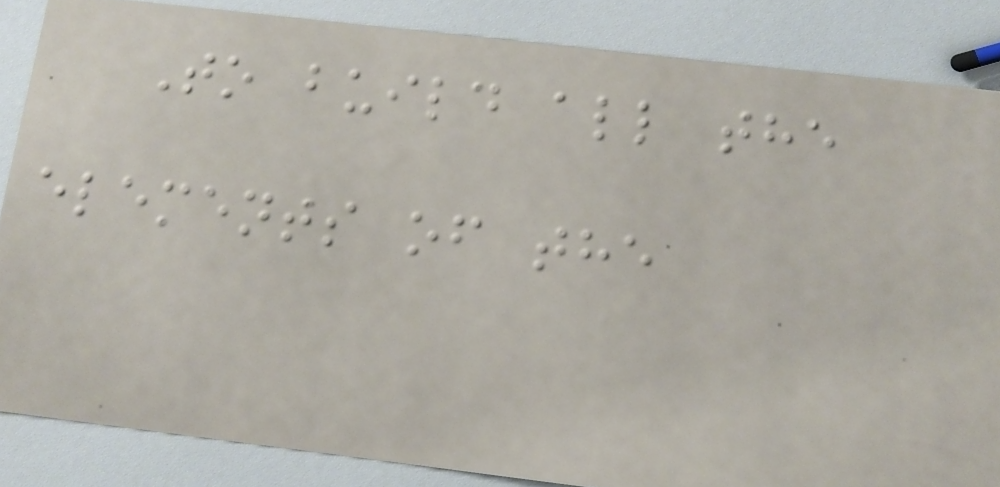To build all the
elements of the
